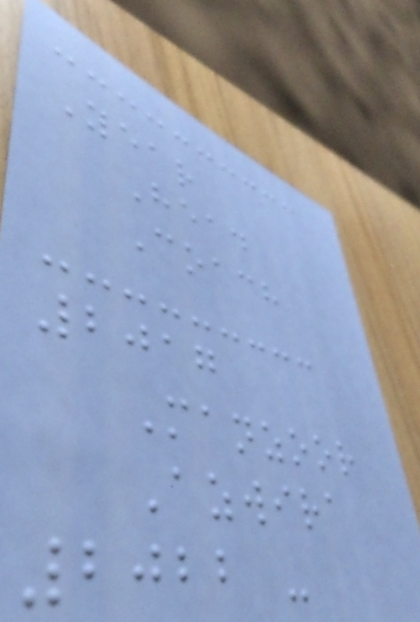Year
Head
Coach
2017
Manzoor
Azwira
2022 -
